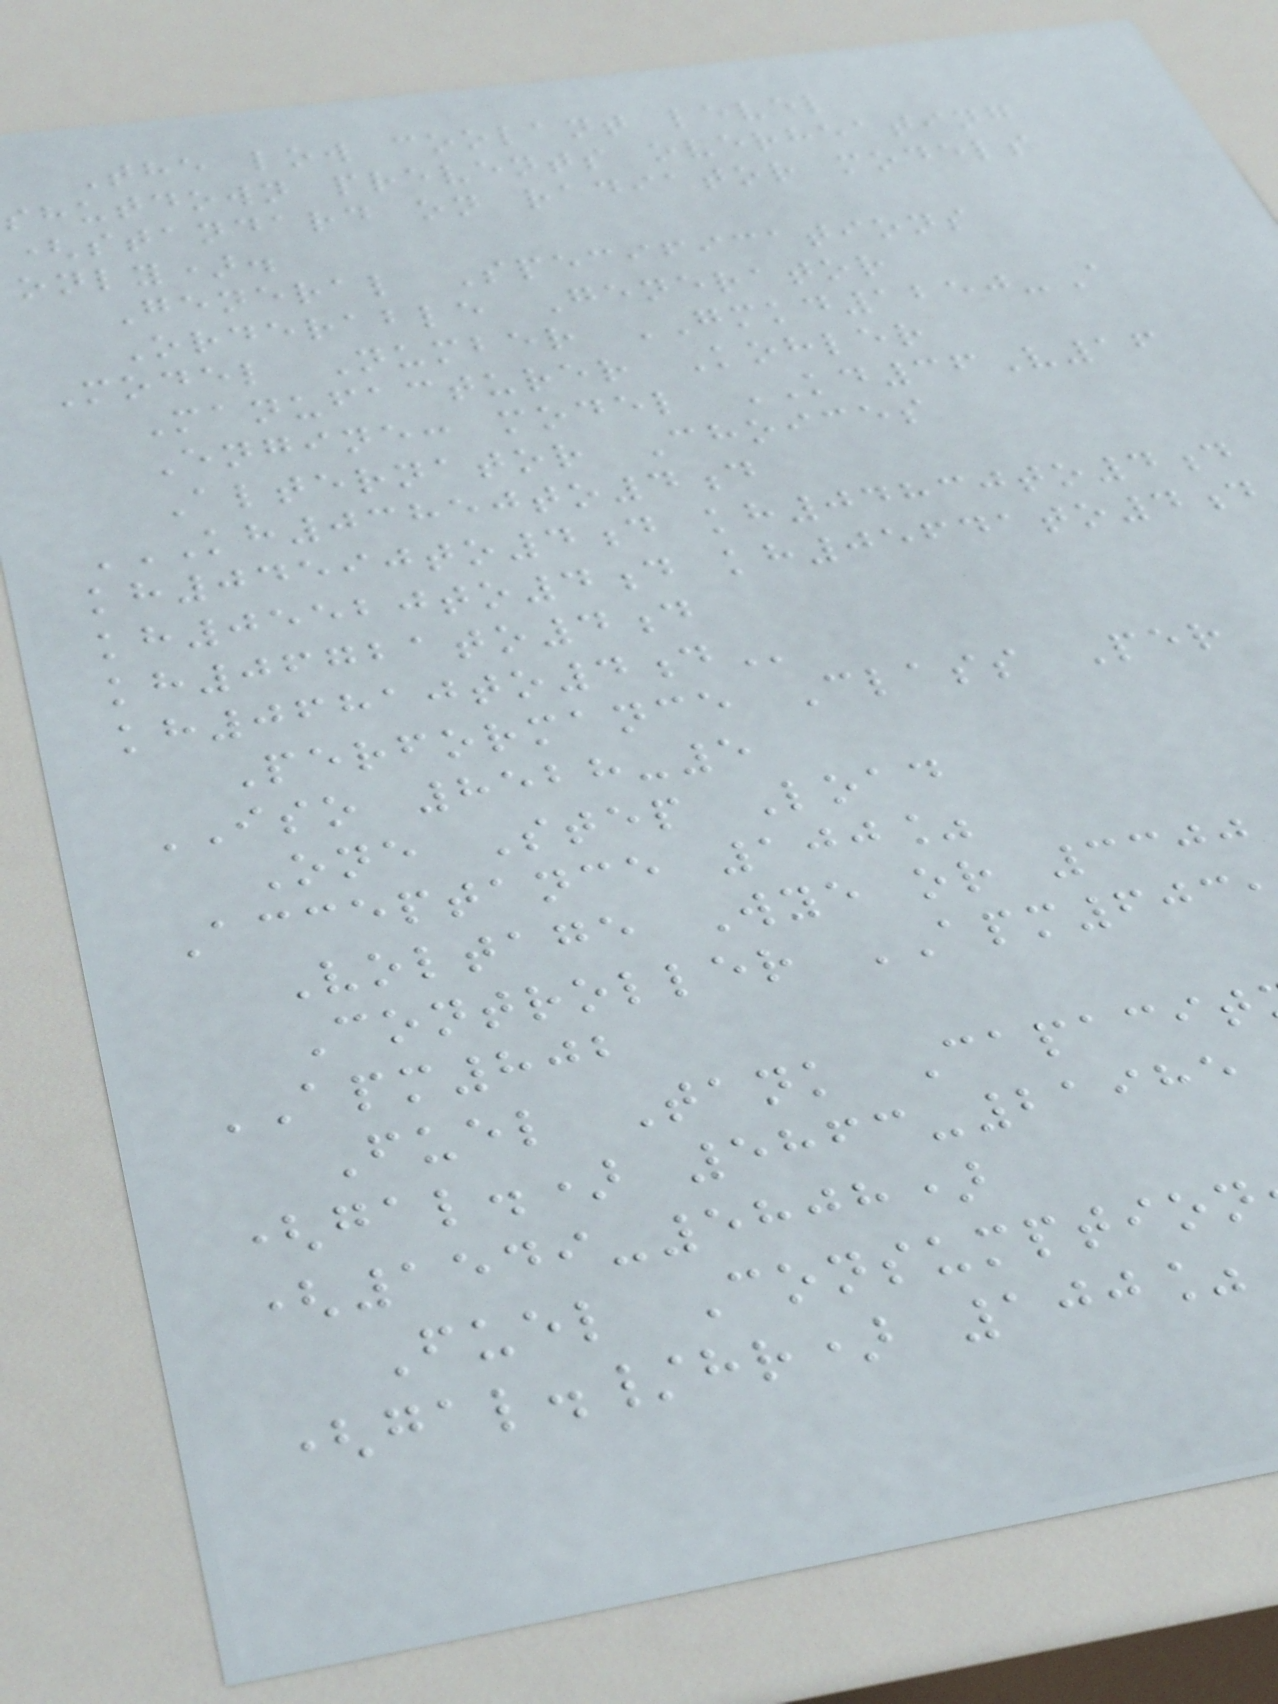The low coolant level
shutdown prevents overheating
(standard on radiator models
only).
General Specifications
Orderable Generator
Model Number GMKD1250-A
Manufacturer Kohler
Engine: model KD36V16
Alternator Choices
KH03850TO4D
kh04590to4d kh04830to4d
kh05520to4d kh05641to4d
kh06721to4d
Performance Class Per
ISO 8528-5
One Step Load
Acceptance 100%
Voltage Wye or 3300
Controller APM603
APM802
Fuel Tank Capacit
(gal.) 5863-21985
(1549-5808)
Fuel Consumption
(gal./hr) 100%
